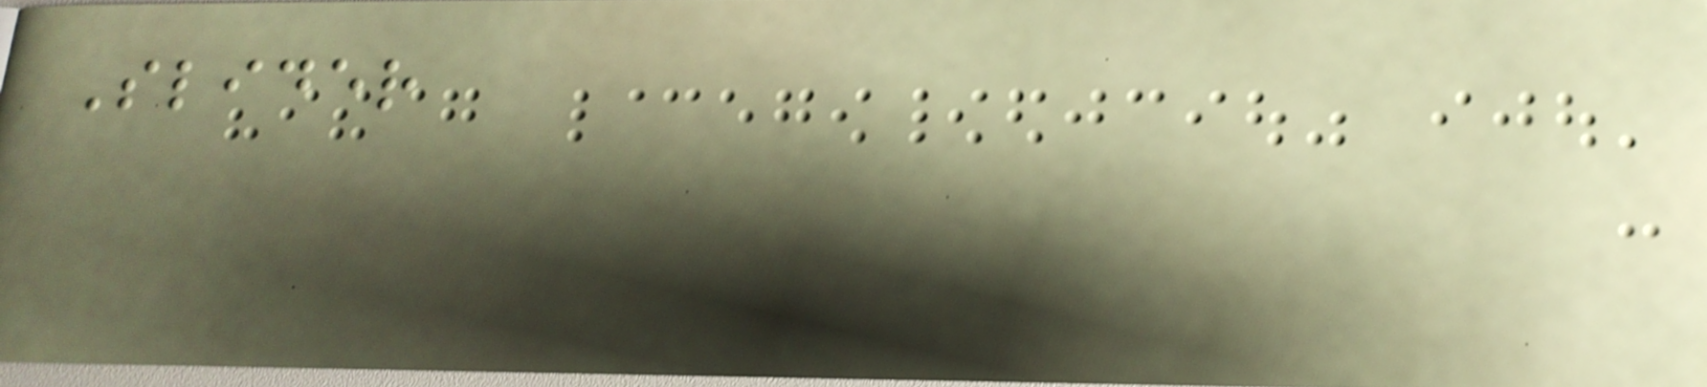Slider
